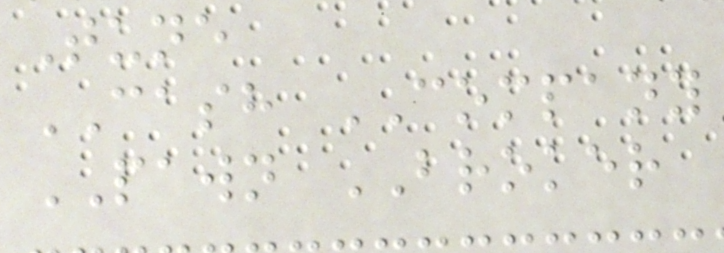Tune
CASH COMPANY
PAWN BROKER
